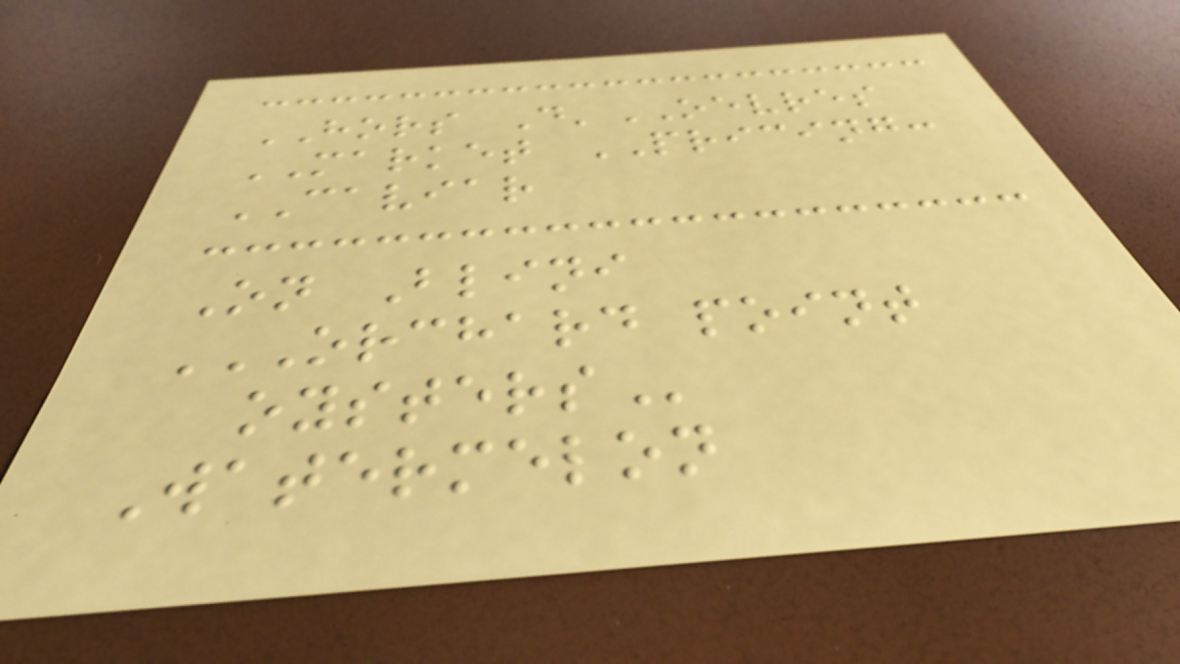HORS D'OEVRES
MARKET PRICING:
CAVIAR
On Blini
ORCHARD POINT
OYSTERS
Watermelon
